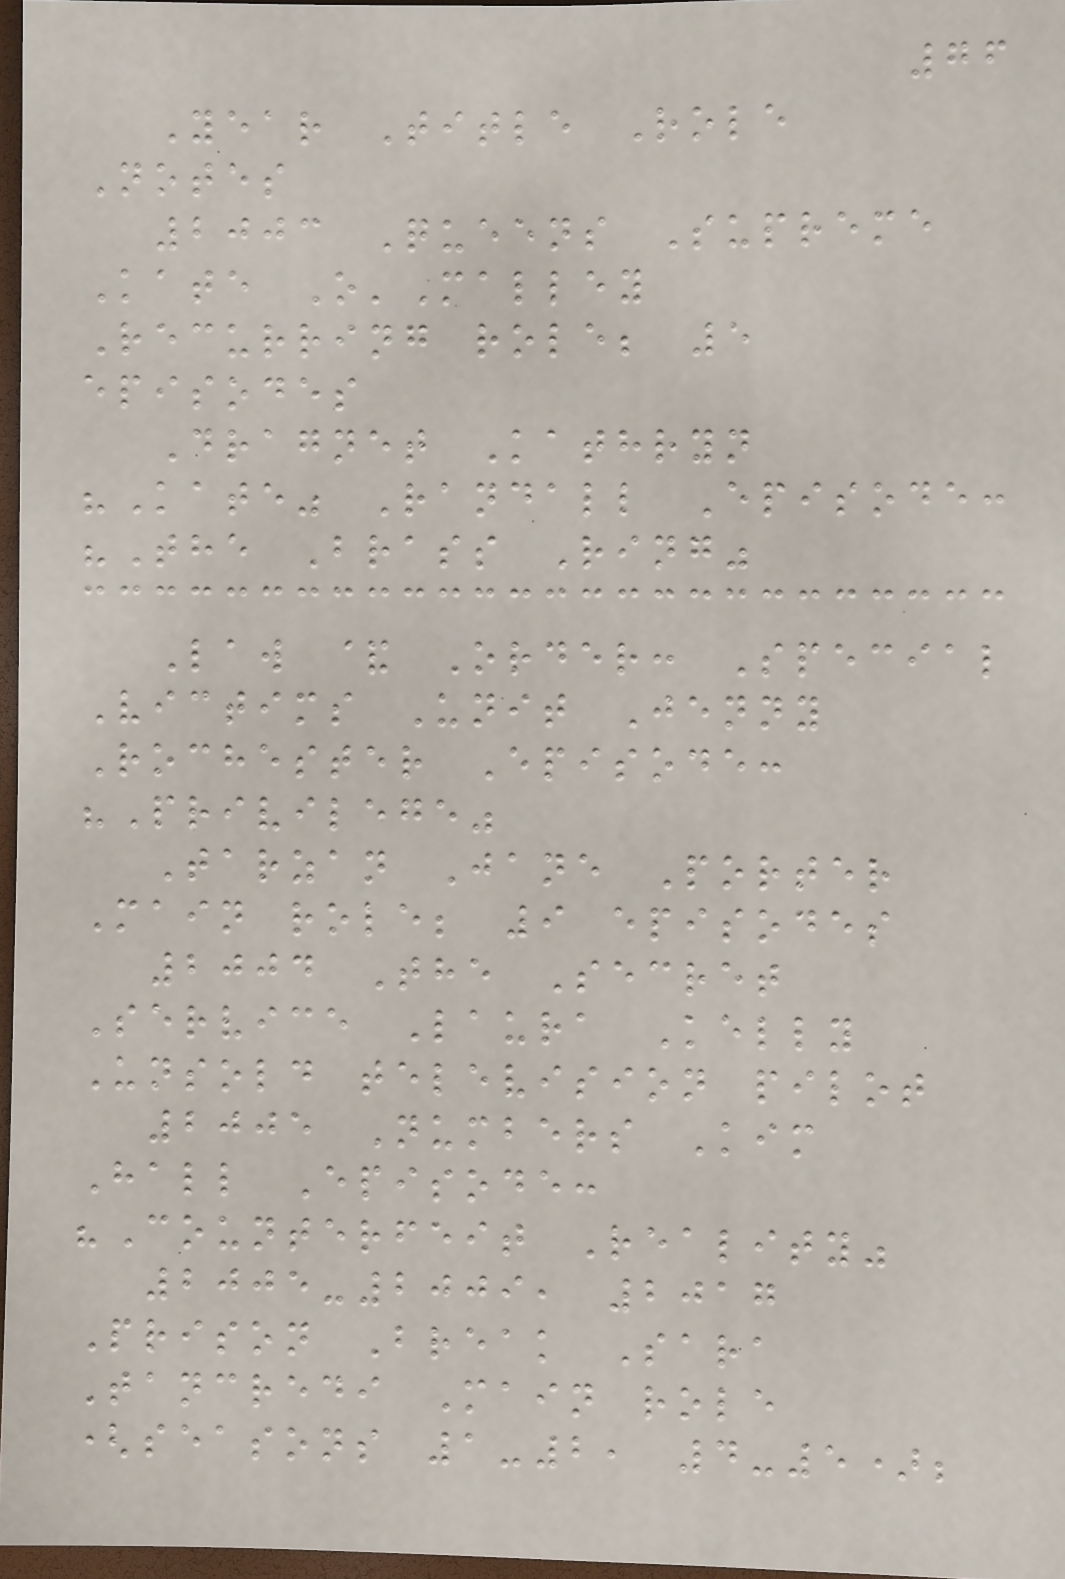76
Year Title Role
Notes
2003 Queens Supreme
Kate O'Malley
Recurring role; 5
episodes
Dragnet Kathryn
"Kate" Randall Episode:
"The Brass Ring"
Law & Order: Special
Victims Unit Jenny
Rochester Episode:
"Privilege"
Tarzan Jane Porter
Main role; 9 episodes
2004 The Secret
Service Laura Kelly
Unsold television pilot
2005 Numbers Kim
Hall Episode:
"Counterfeit Reality"
2005-2009, 2017
Prison Break Sara
Tancredi Main role
(seasons 1-2, 4-5);
